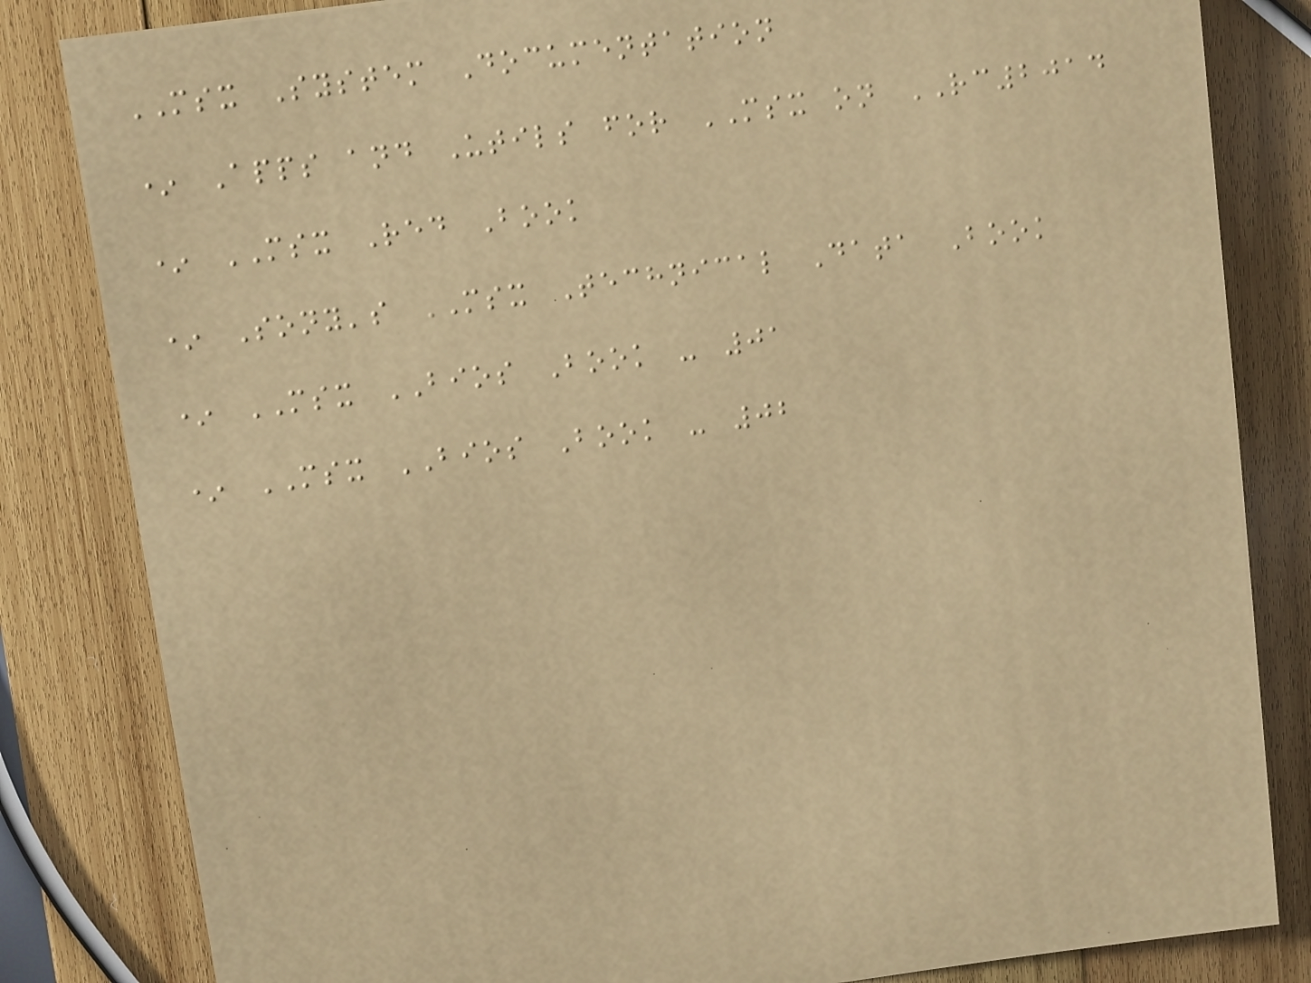MSX System Documentation
* Apps and Utils for MSX on RC2014
* MSX Red Book
* Sony's MSX Technical Data Book
* MSX BIOS Book - 01
* MSX BIOS Book - 02
